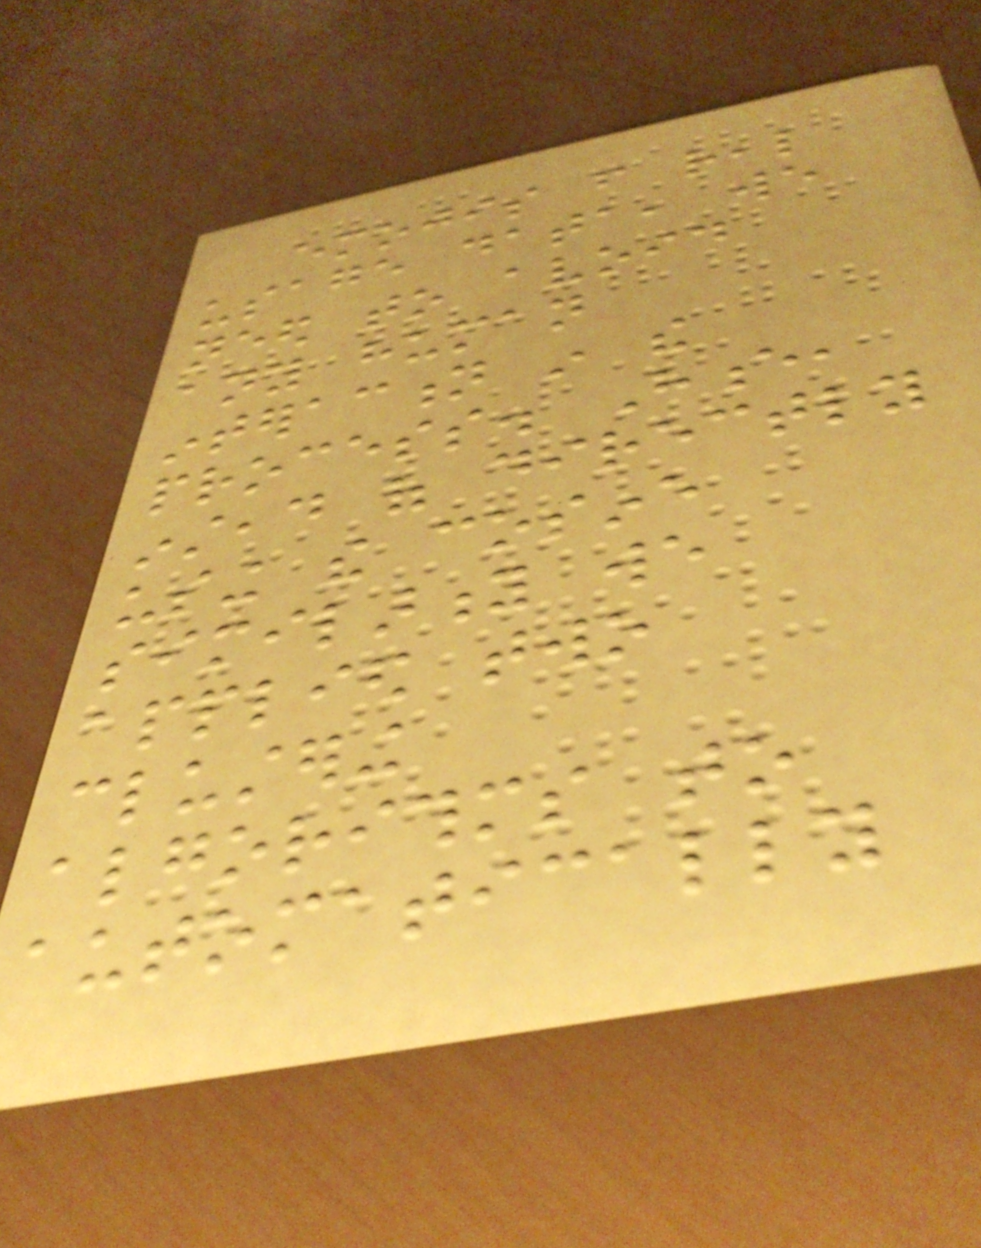emojis from real
usage data, we
need to avoid
any human
interaction in the
process. Hence,
instead of directly
using the cosine
similarity we
applied two
clustering
algorithms to
automatically
